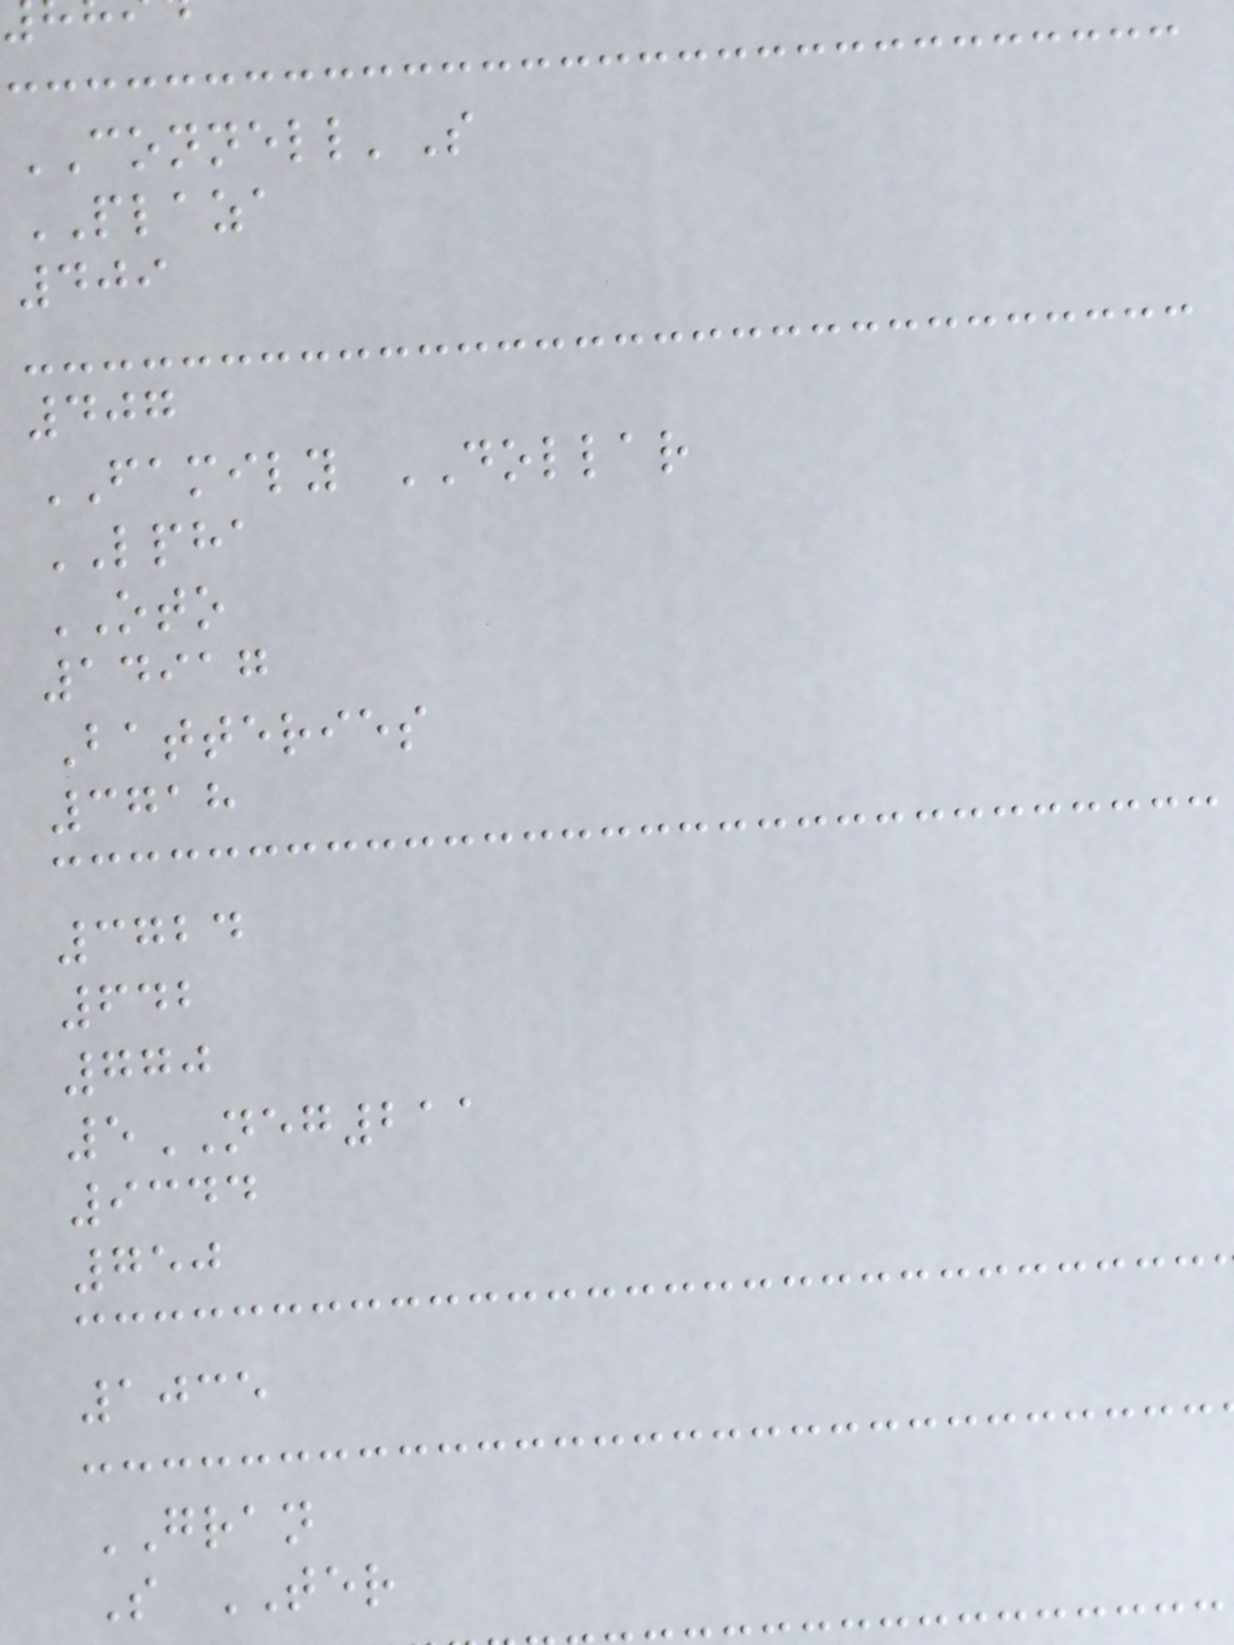CONNELL'S
PLAZA
409
407
FAMILY DOLLAR
LPHA
OTO
14917
Batteries
3718
3724
642
770
5NEG211
9344
750
1035
GRAN
S TER
